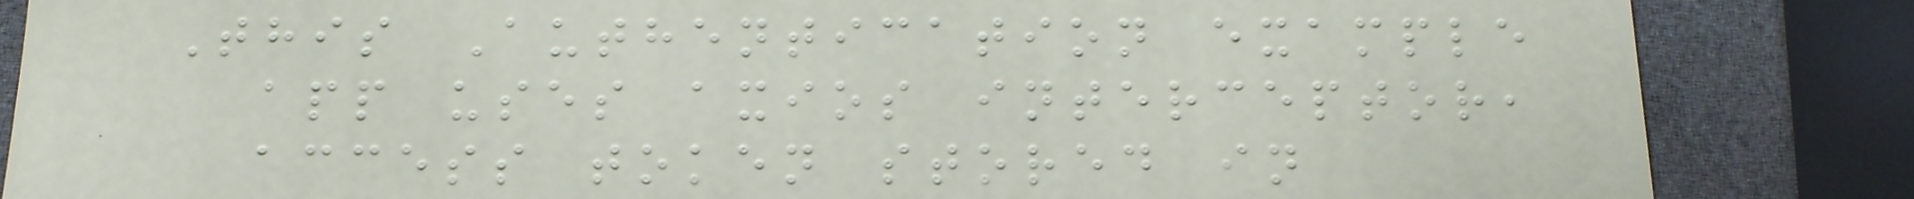This Authentication example
app uses axios interceptor,
access token stored in
